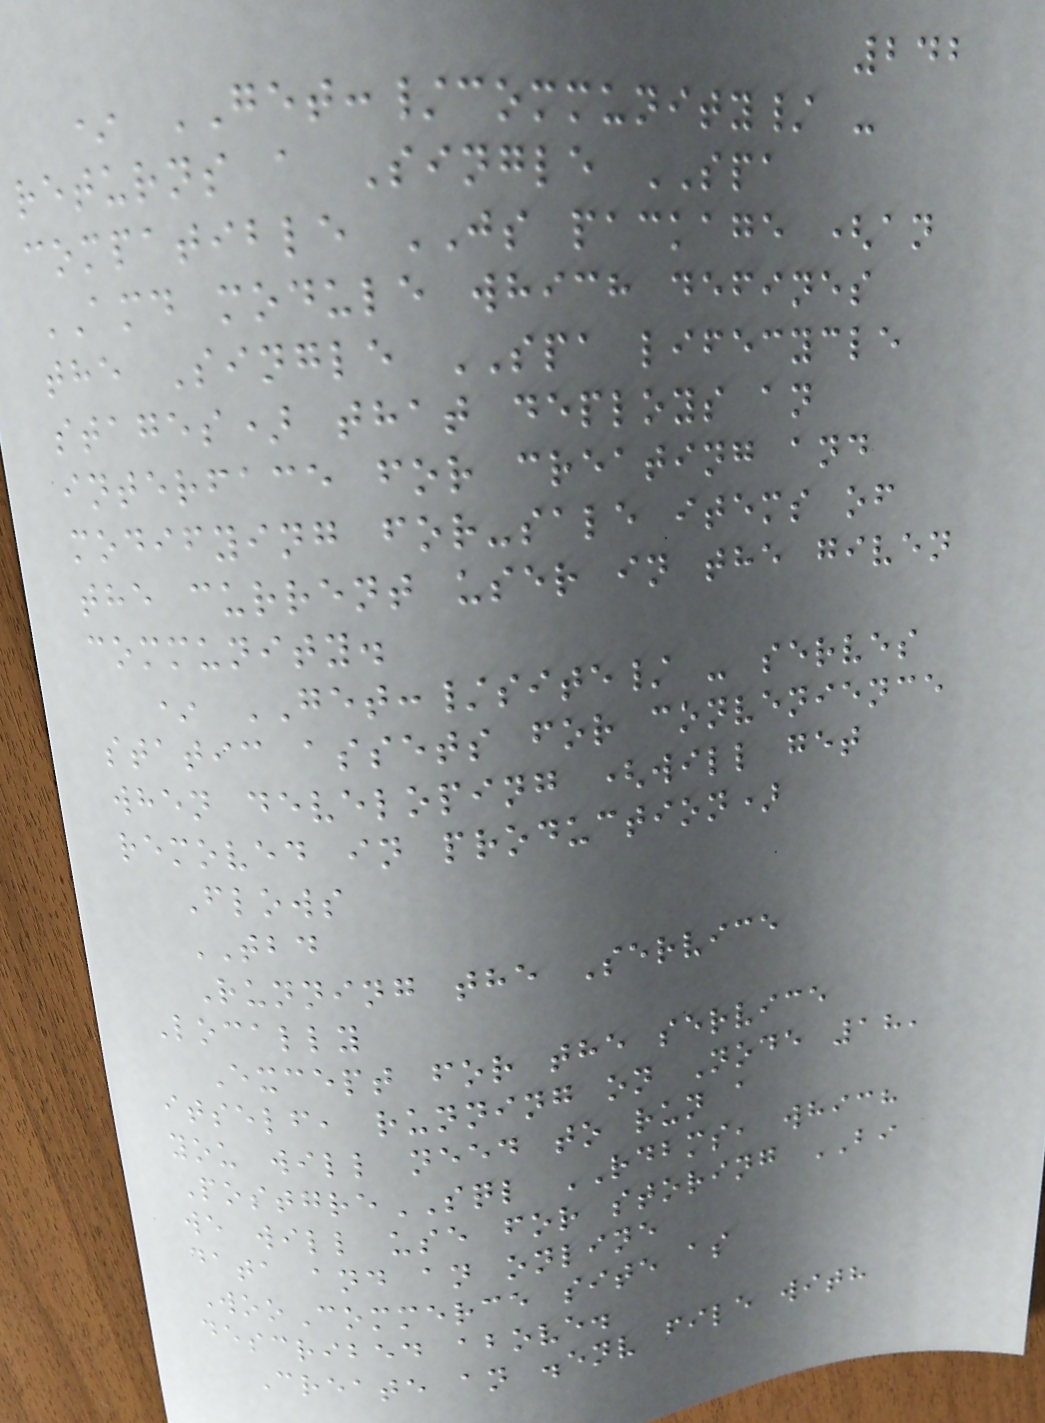242
* GET:/community/ -
returns a Single SPA
compatible JS package (an
AMD module which defines
the Single SPA lifecycle
stages) that deploys an
interface for creating and
modifying for-sale items of
the current user in the given
community.
* GET:/site/ - serves
static assets for convenience
when developing (will get
removed in production)
Flows
TBD
Running the Service
Locally
Except for the service
itself, running on Node 18,
you will need to run a
PostgreSQL RDBMS, which
we will use for storing BI
data and an online
WooCommerce site as
described above.
Create an .env file with
